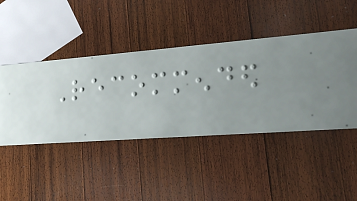Recommended
